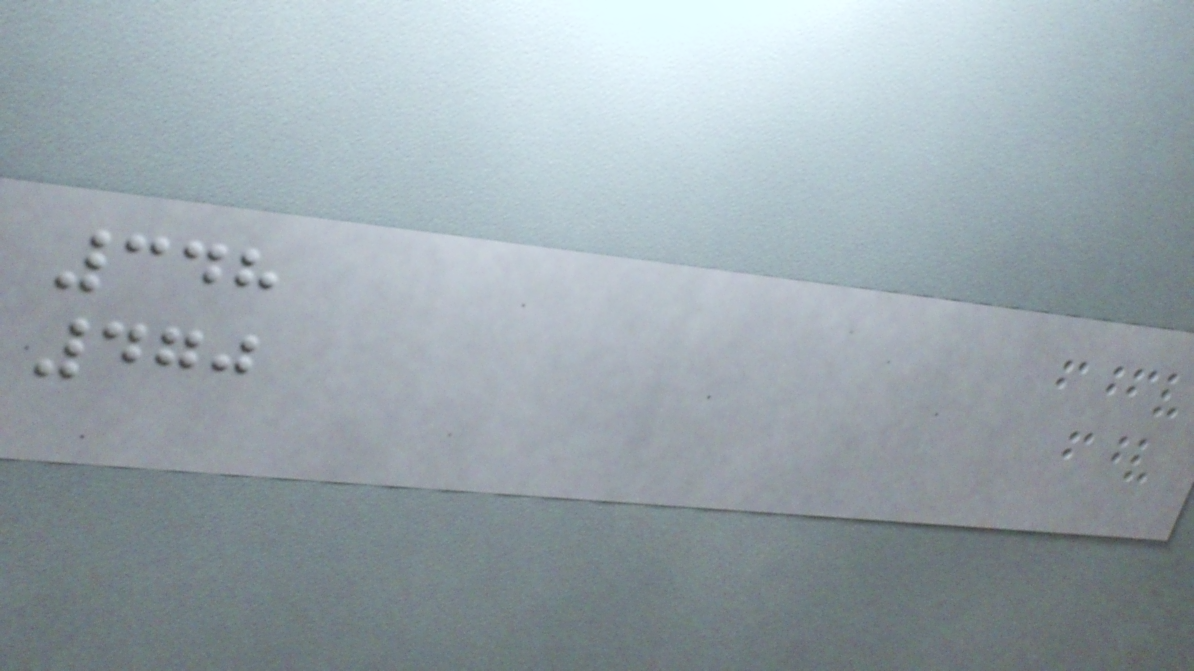348
470
